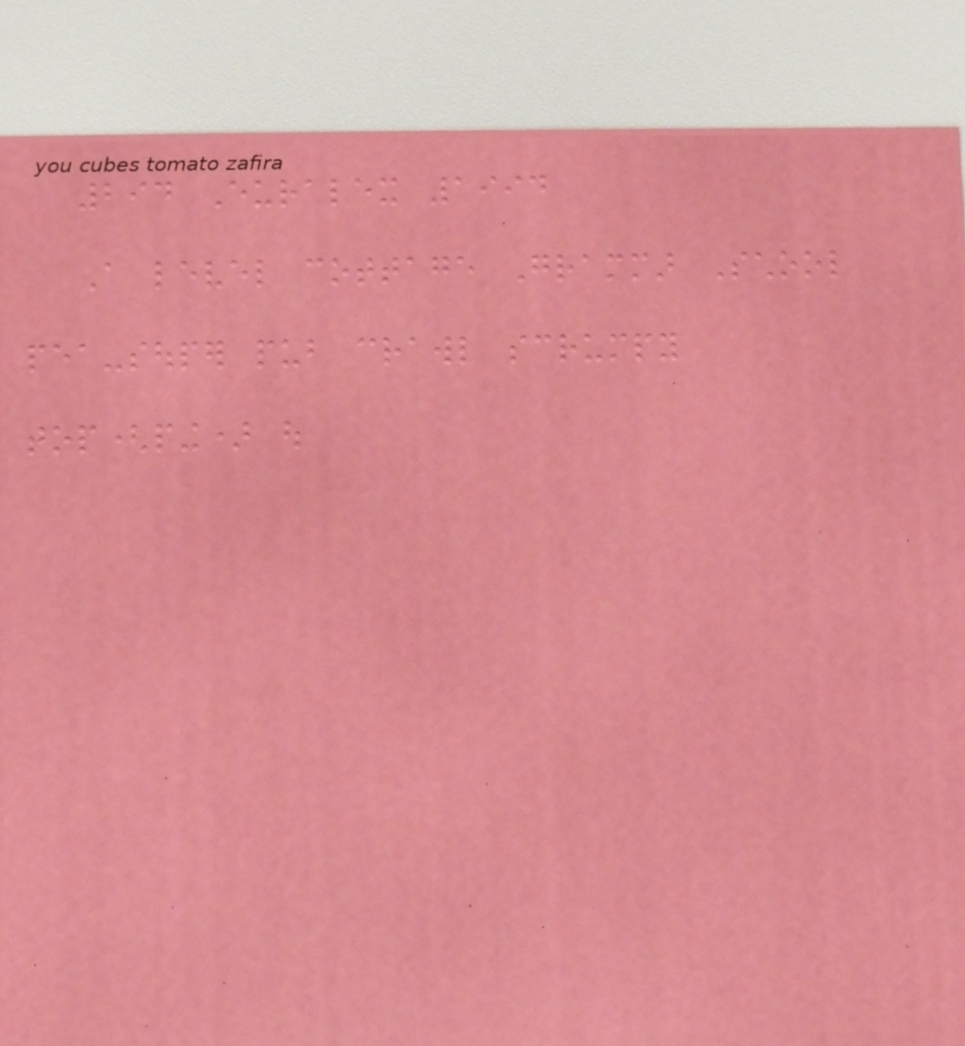294 Euralex 1994
A level cottage Grammar School
pea-souper pub crawl scrumpy
top(ping) out
